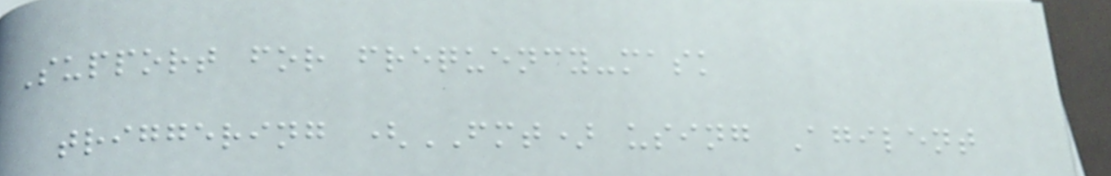Support for frequency-mask
triggering (FMT) using Agilent
